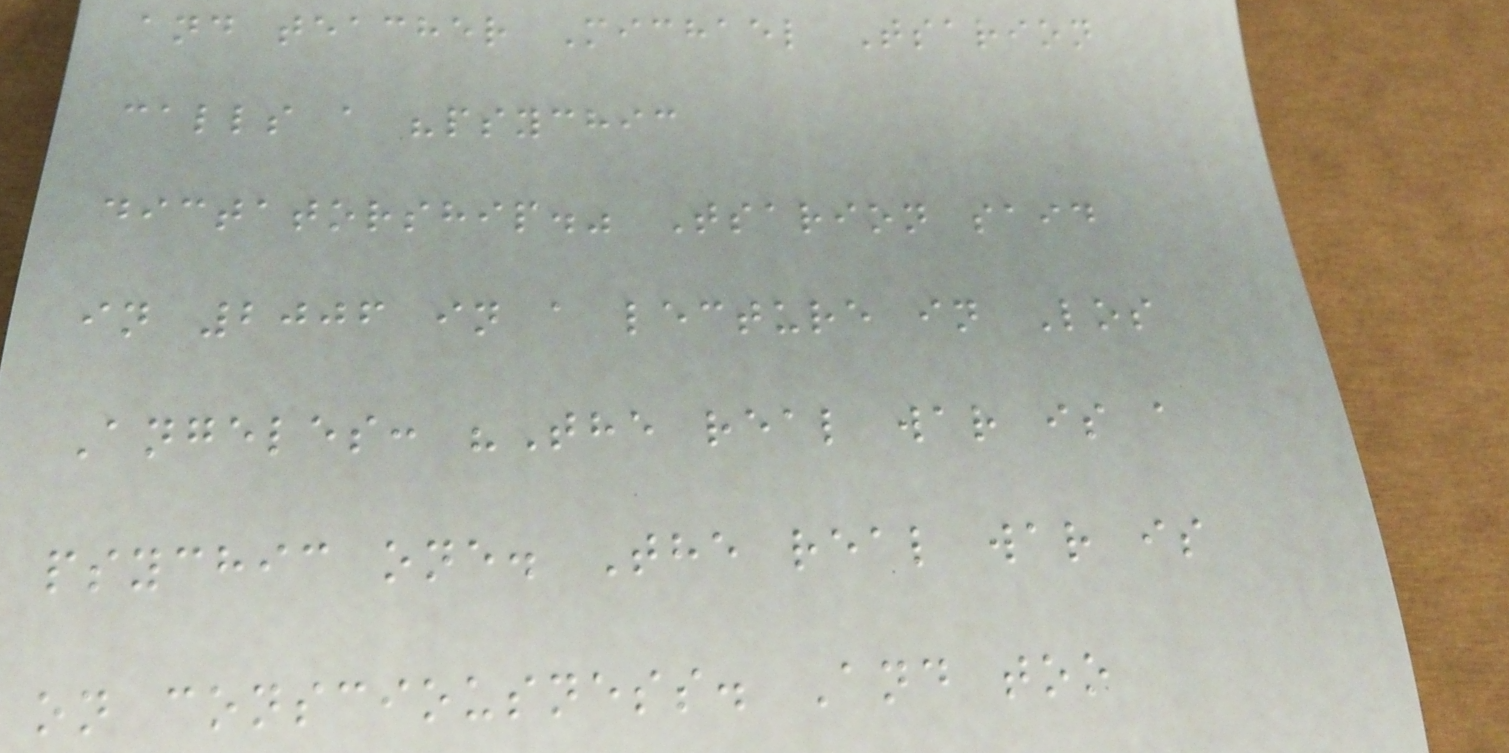and teacher Michael Tsarion
calls a "psychic
dictatorship." Tsarion said
in 2006 in a lecture in Los
Angeles: "The real war is a
psychic one. The real war is
on consciousness. And too
